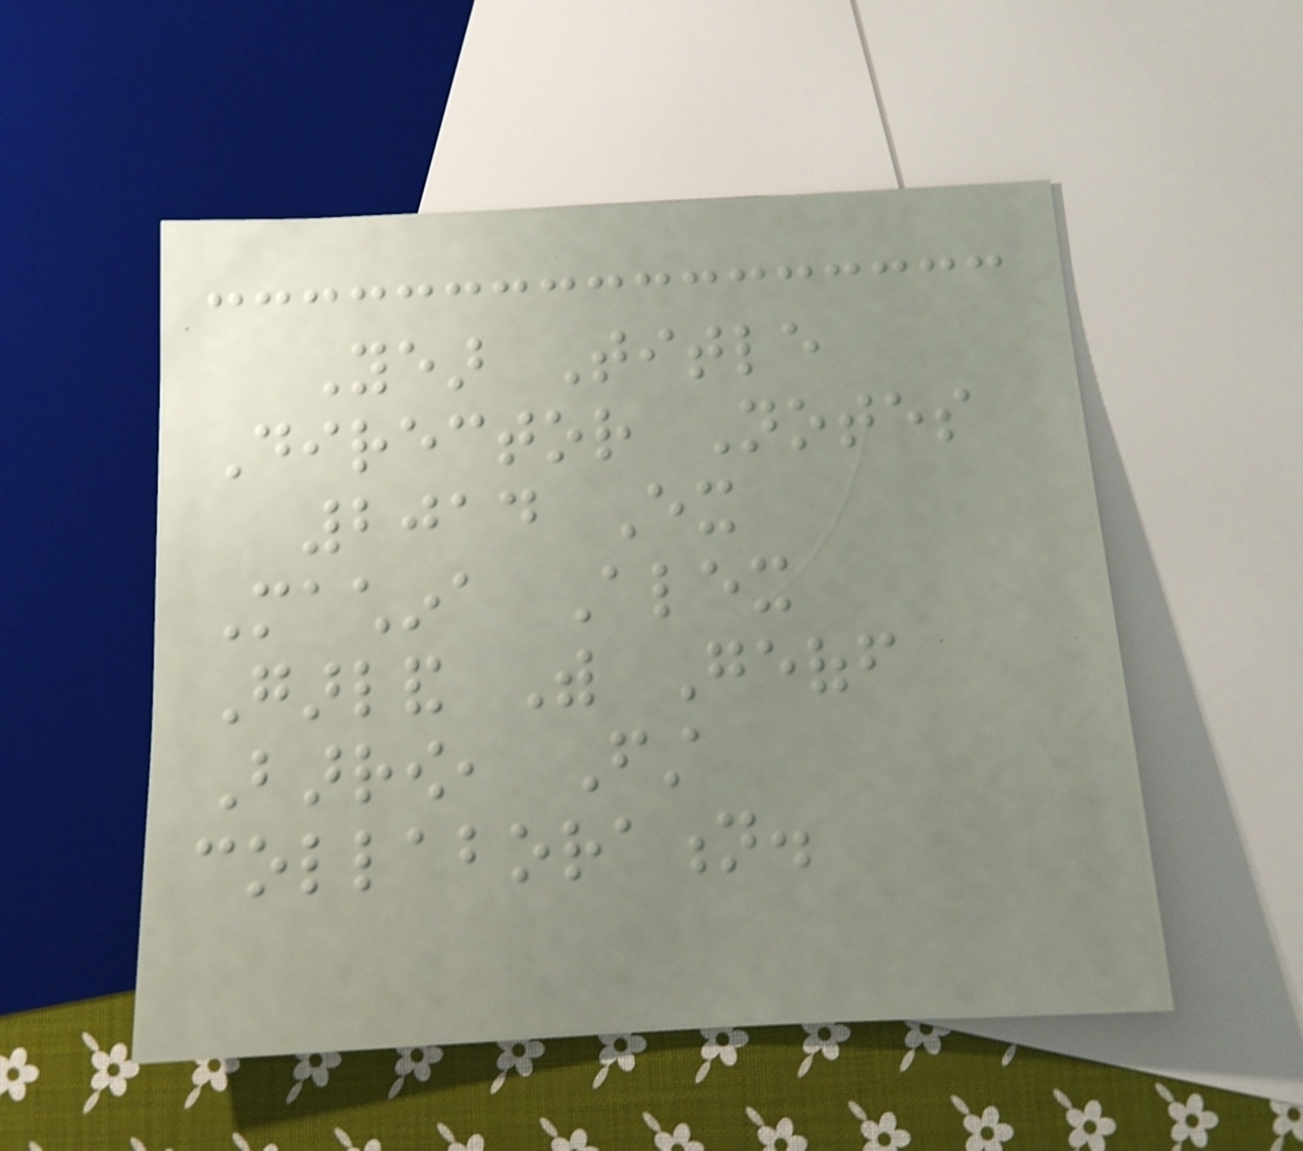Year Title
Director Notes
2014 Ex
Machina Alex
Garland With Geoff
Barrow, First
collaboration.
